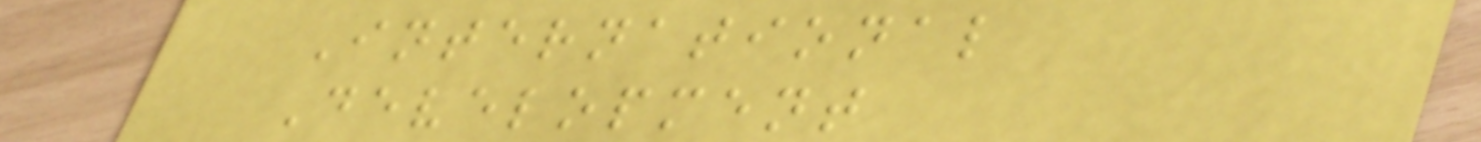International
Development
